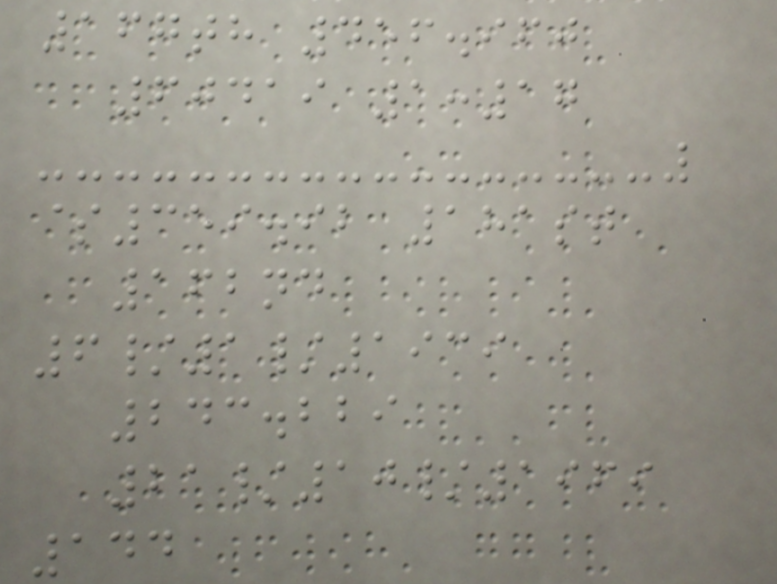167th 456.960
60419 1:17
$359.92 181st
162nd
6/1/1939
243.229
21/10/1969
144
